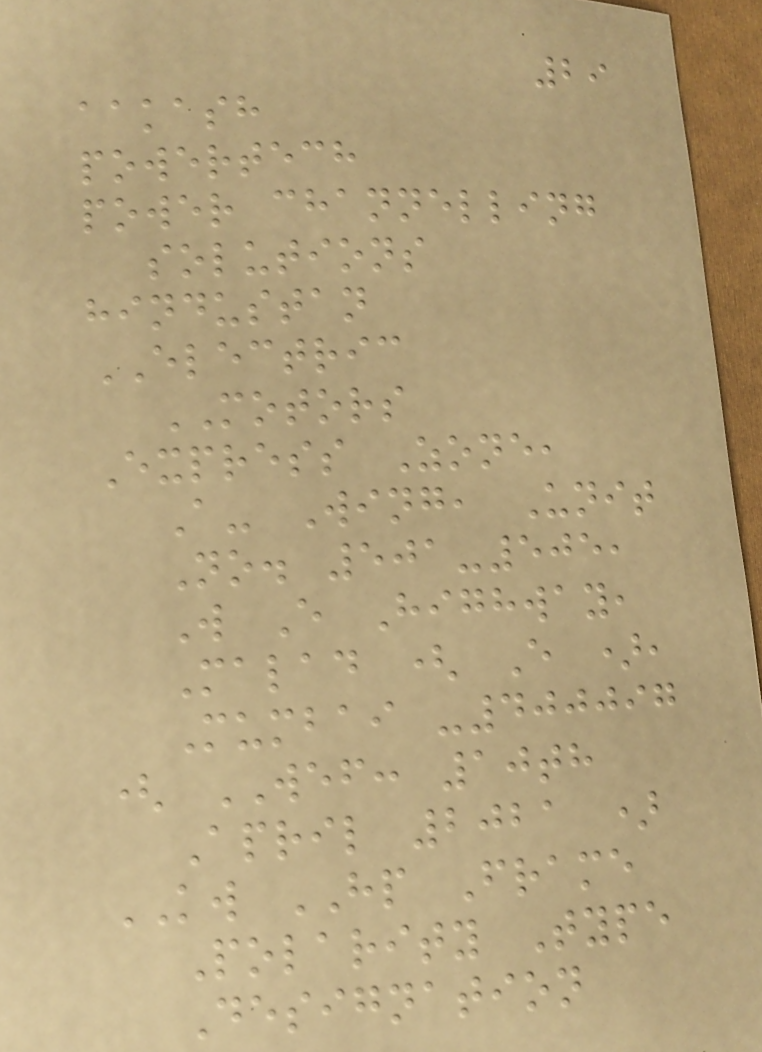29
aakash
powertech
power channelling
solutions
hindustan
ELECTRIC
MOTORS
Express Zone,
A- Wing, Unit
No. 501-505,
W E Highway,
Malad ( E ),
Mumbai -400097
( WEF: 10th
April 2021 )
KW HP Frame
Polarity Type
Designation
